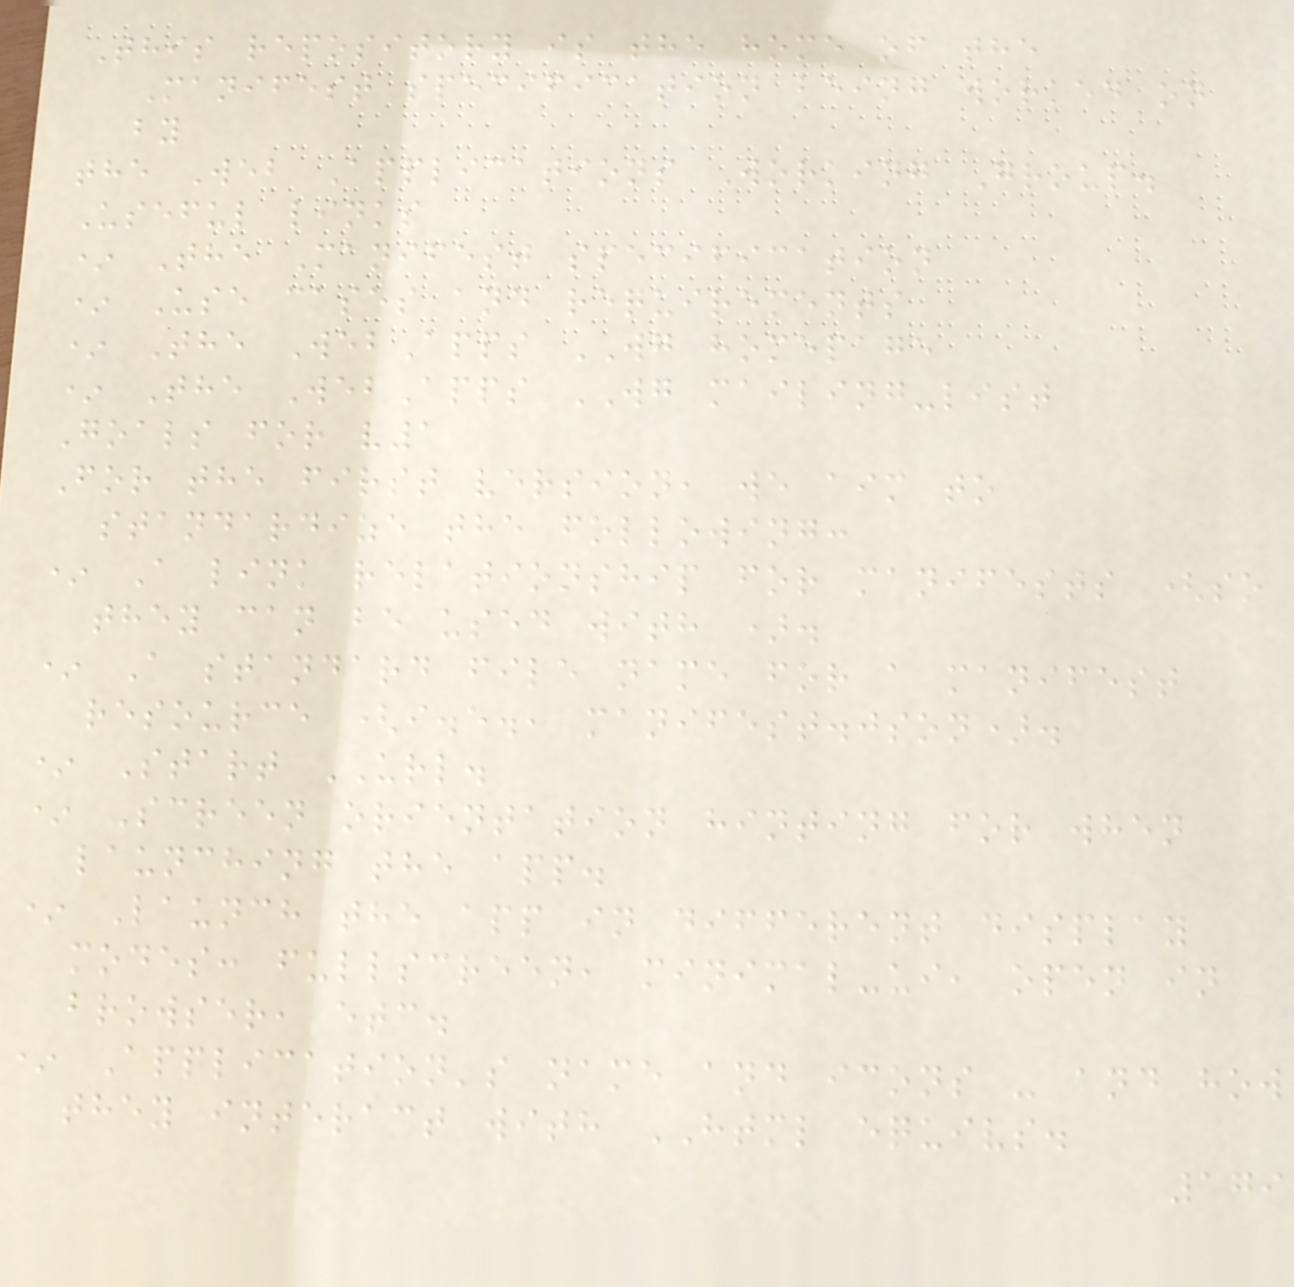This repository is the home of the
Manifest specification being worked on
by
the Web Applications Working Group.
Useful links
* The Manifest specification
* Use cases and requirements
* The WebApps WG homepage
* The WebApps WG mailing-list
Goals for v1
For the first version, we aim to
standardize the following:
* A link relationship for manifests (so
they can be used with ).
* A standard file name for a manifest
resource (i.e., manifest.json).
* Start URL.
* Screen orientation hinting for when
launching the app.
* Launch the app in different display
modes: fullscreen, minimal-ui, open in
browser, etc.
* Application's name and icons - and how
they interact with HTML equivs.
179
